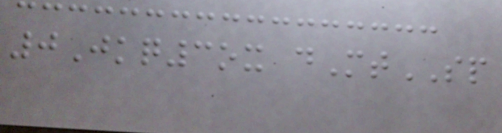0Jkq3ox dMtSP
